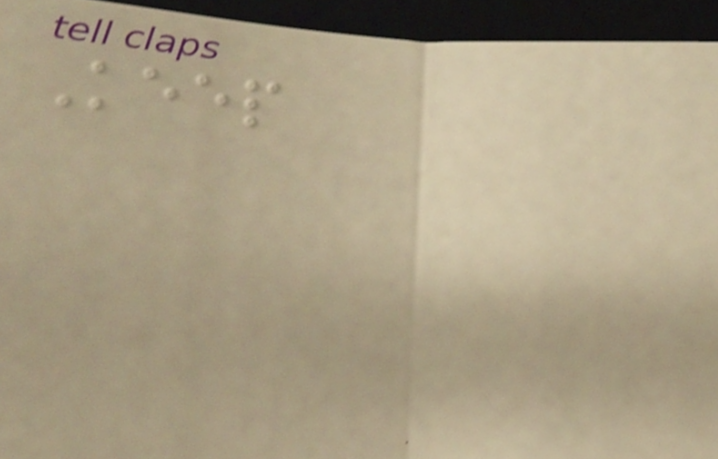Keep
